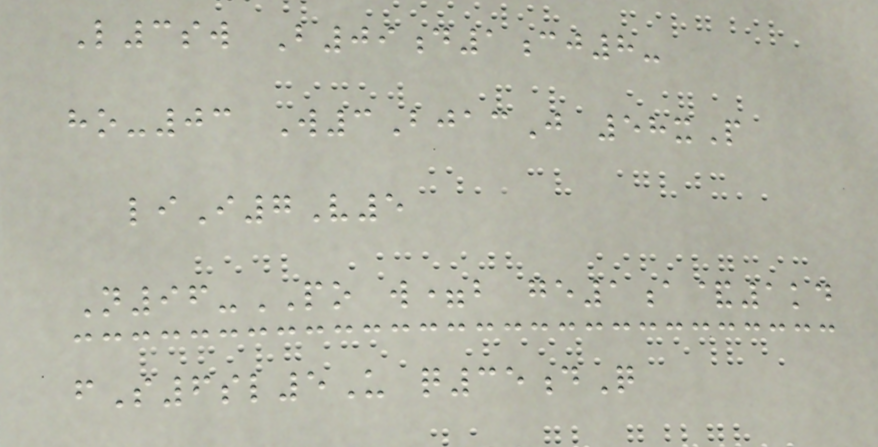L3sw B09d1cj8-
ho-03 W3BjacJ 58xP
liI7V5
N96-PO w=b ge1a&1kd
fS6sl5U q35dQ
